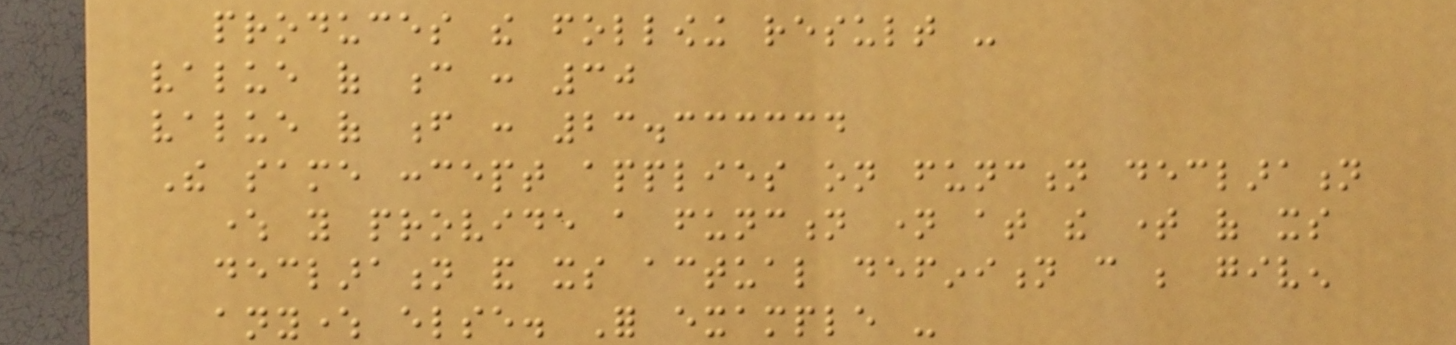produces the following result -
value of c : 30
value of f : 23.333334
The same concept applies on function declaration
where you provide a function name at the time of its
declaration and its actual definition can be given
anywhere else. For example -
